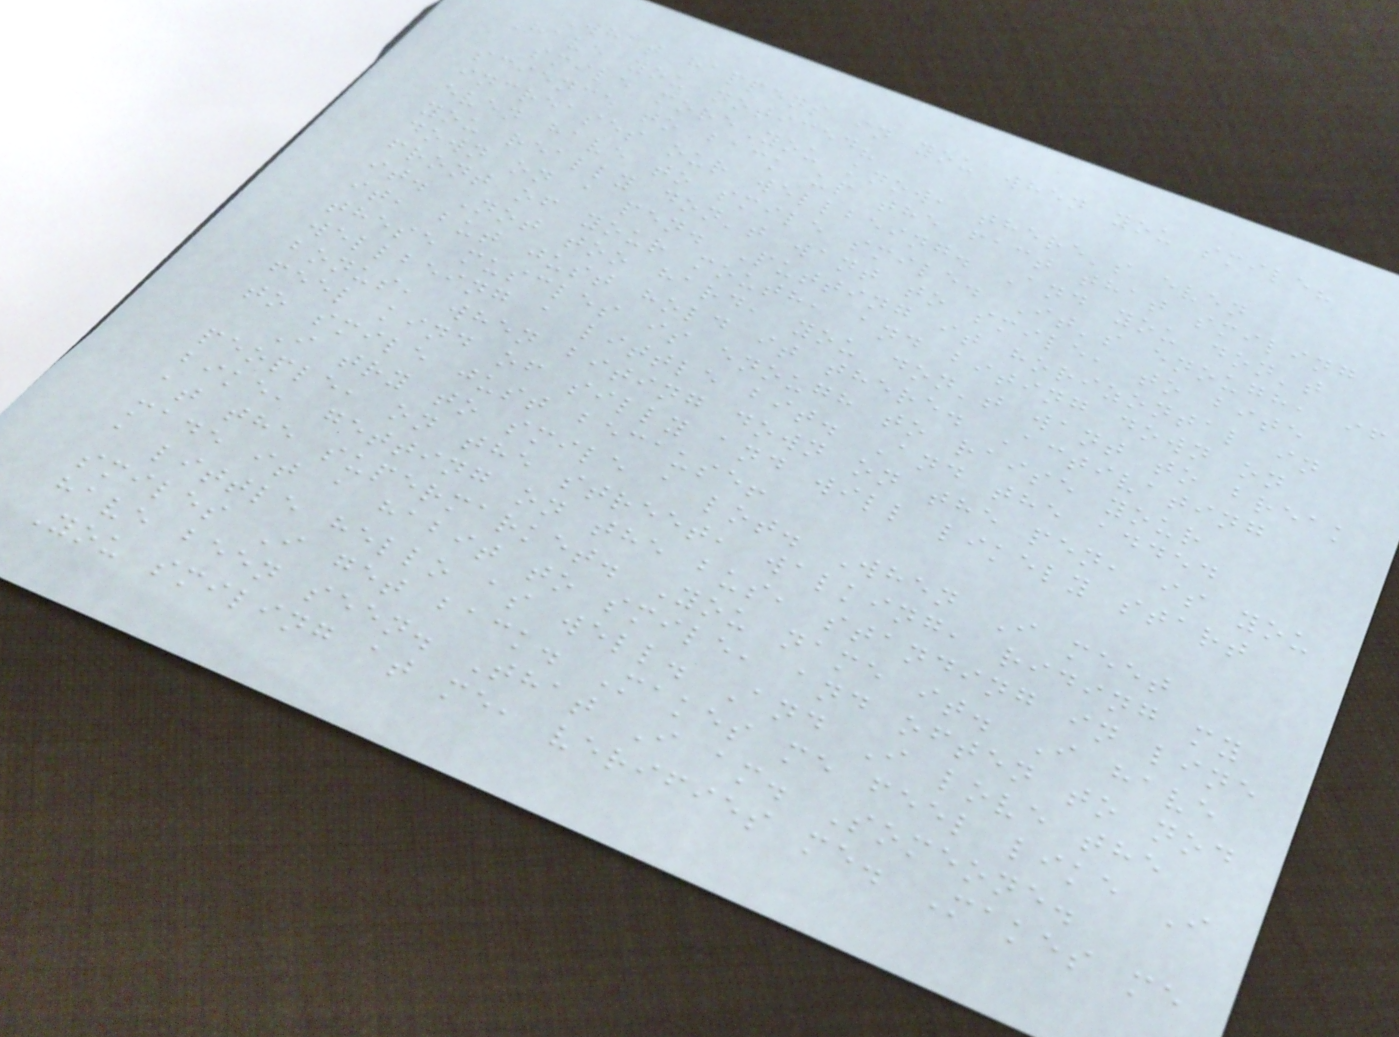What happens in you when you smile?
Have you noticed?
smile moreYou know, there's even
science to back up the fact that smiling
increases our wellbeing. And you don't
even have to smile smile. It's enough, if
you really don't want to smile, to bite
down on a pen. Putting it horizontal in
front of your mouth, and biting down on
it. Not too hard, you don't want to break
it, but just hold it there. Activating
these muscles is enough to raise your
wellbeing a little bit. And the added
bonus, when biting down on the pen, is you
feel kind of silly and will likely start
to smile just because!
I try to smile a lot. When I meet
people, on the street, walking, riding my
bike, getting on the bus, standing in line
at the supermarket. You name it. I have
made it a habit to smile, and often to nod
a little hello as well. And I love the
smiles I get back. Makes me feel like I
have been seen. That I am. Someone.
You smiling at me, verifies me. Makes me
